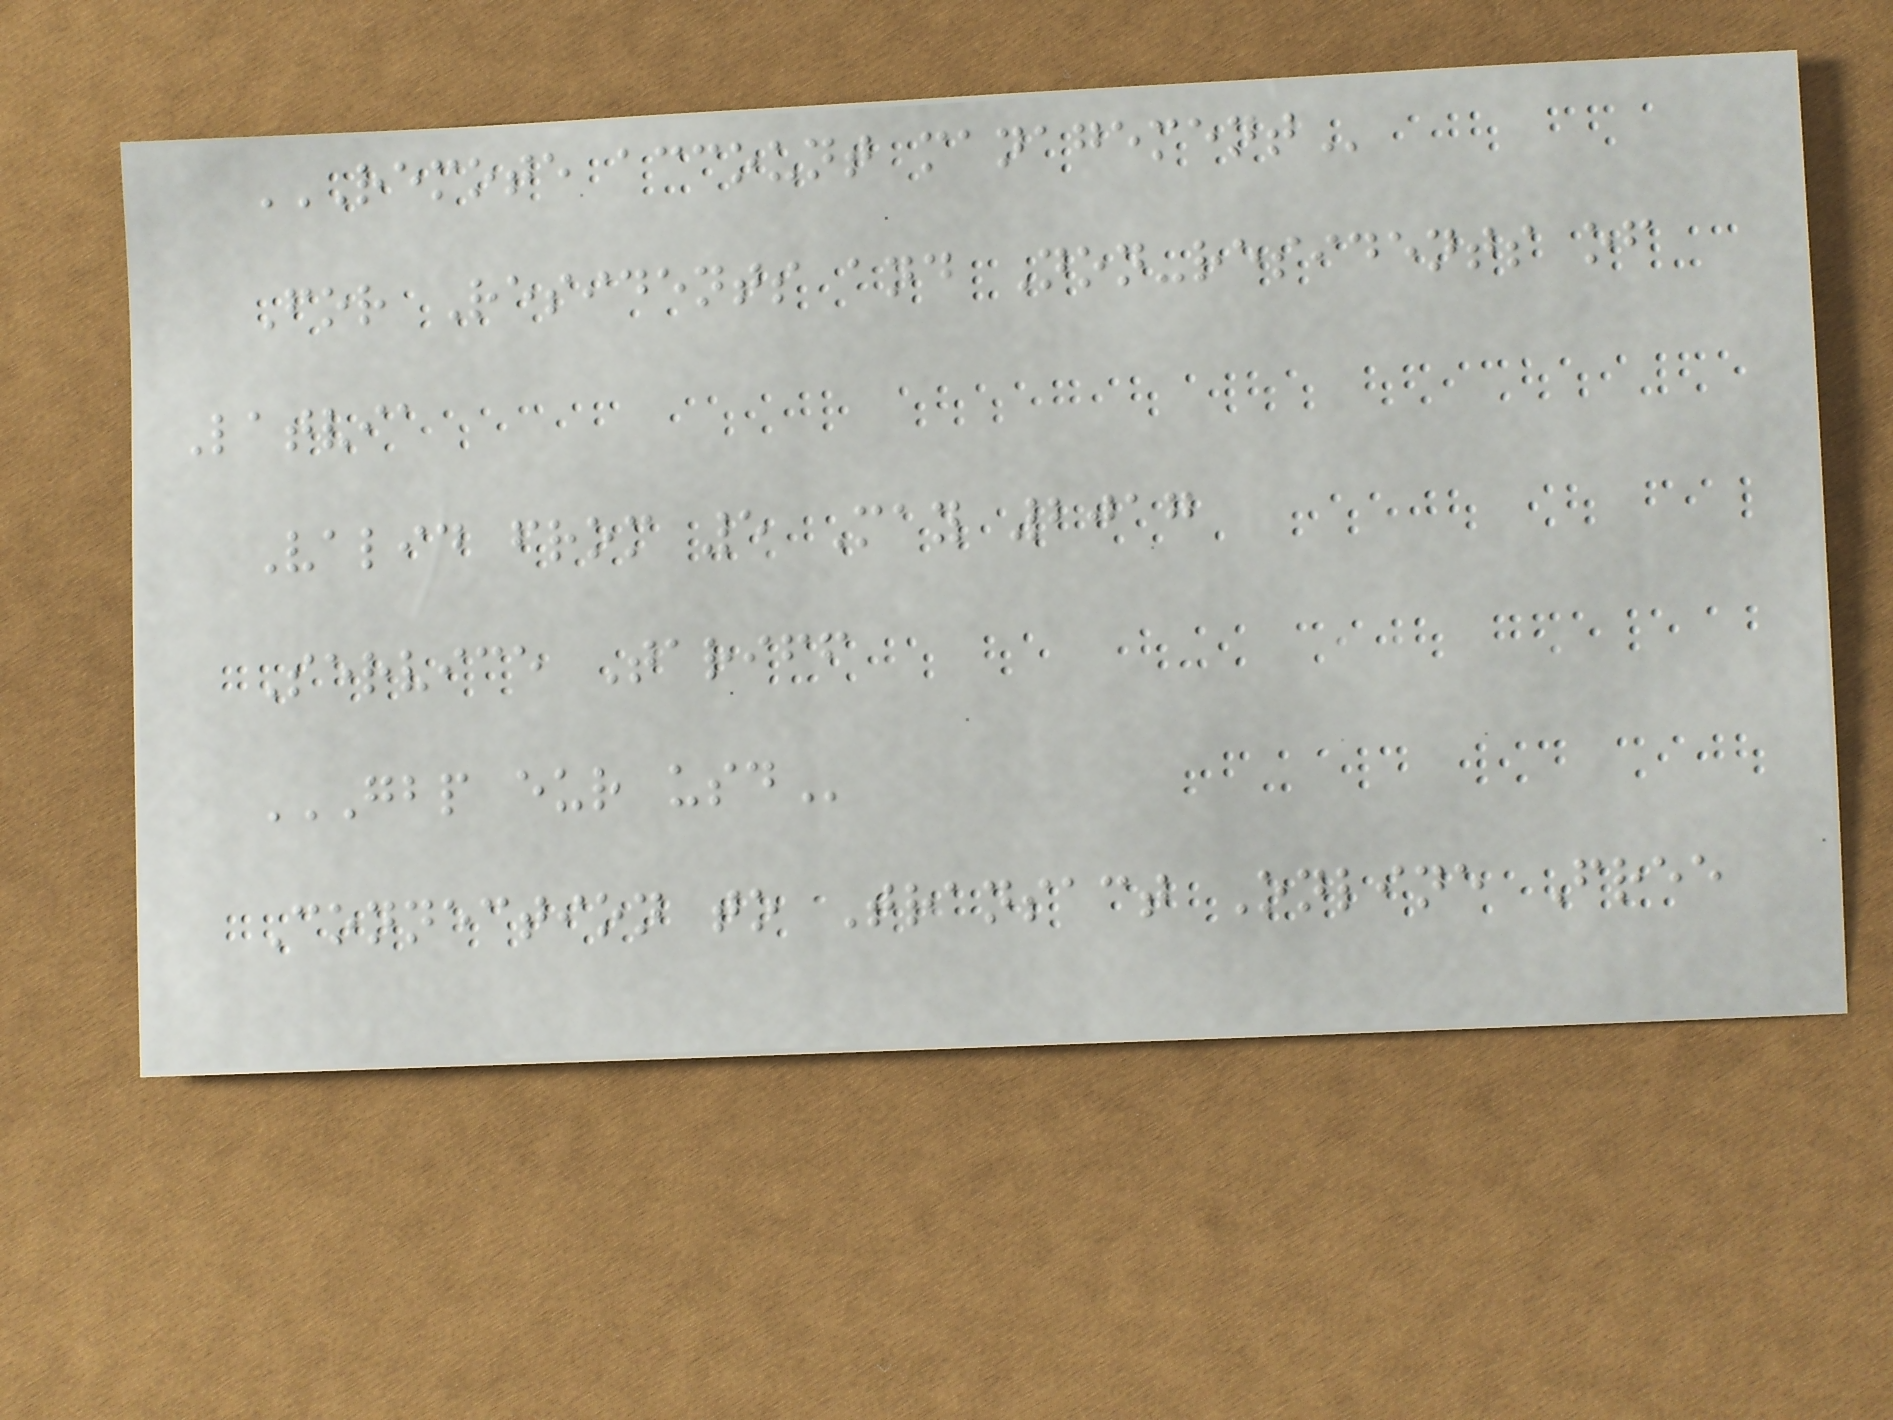REMOTE ACCOUNT MANAGEMENT
For Residents and Non-residents of
Latvia
Valid from 5 May 2017
Service Tariff
GBP EUR USD
Connection to Transact Online Free
